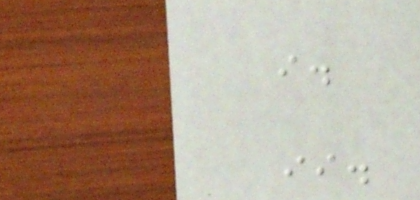i.
ii.
